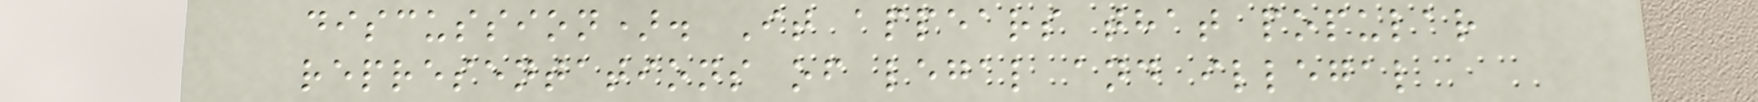discussion). It appears that popular
representations of legal and illegal
